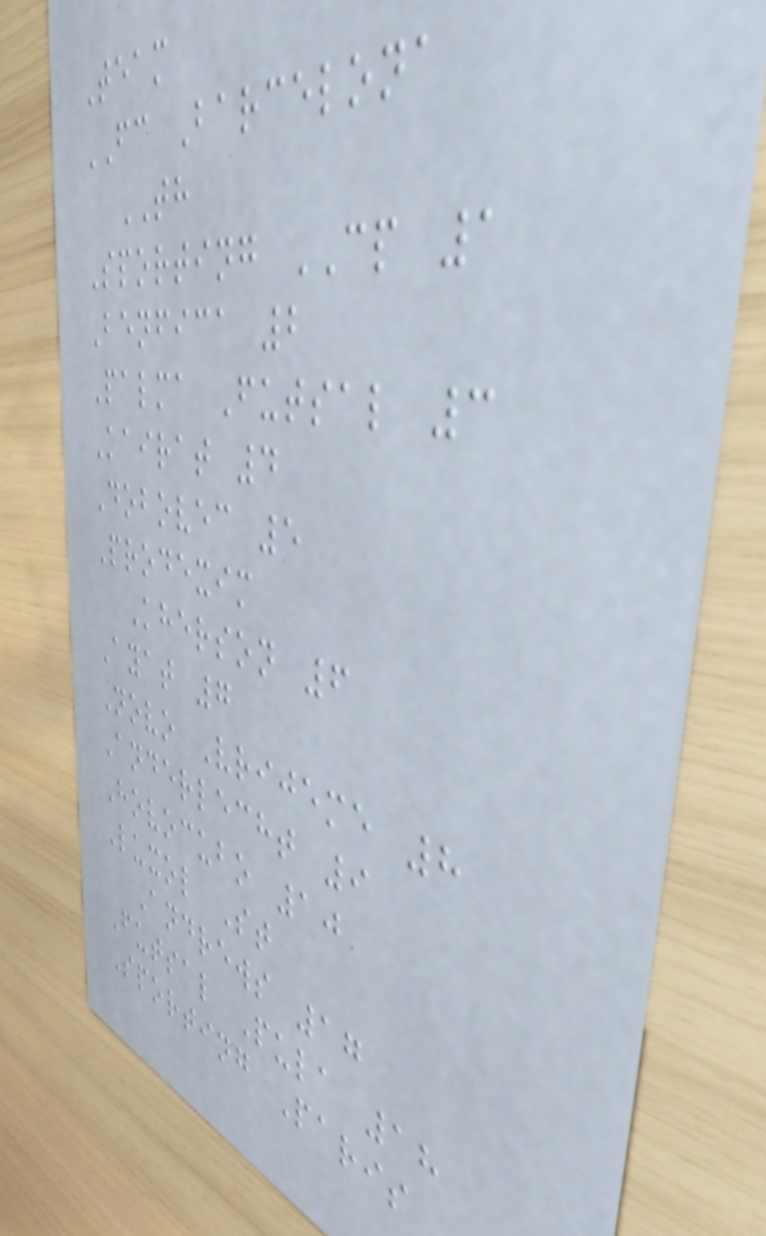Team
FC Barcelona
TH
Sporting CP 1
Benfica 2
Palma Futsal 3
Kairat 4
Dobovec 5
Prodexim
Kherson 6
Ayat 7
Novo Vrijeme 8
Anderlecht 9
Hovocubo 10
Luxol St
Andrews 17
Futsal Pula 18
Sporting Paris
